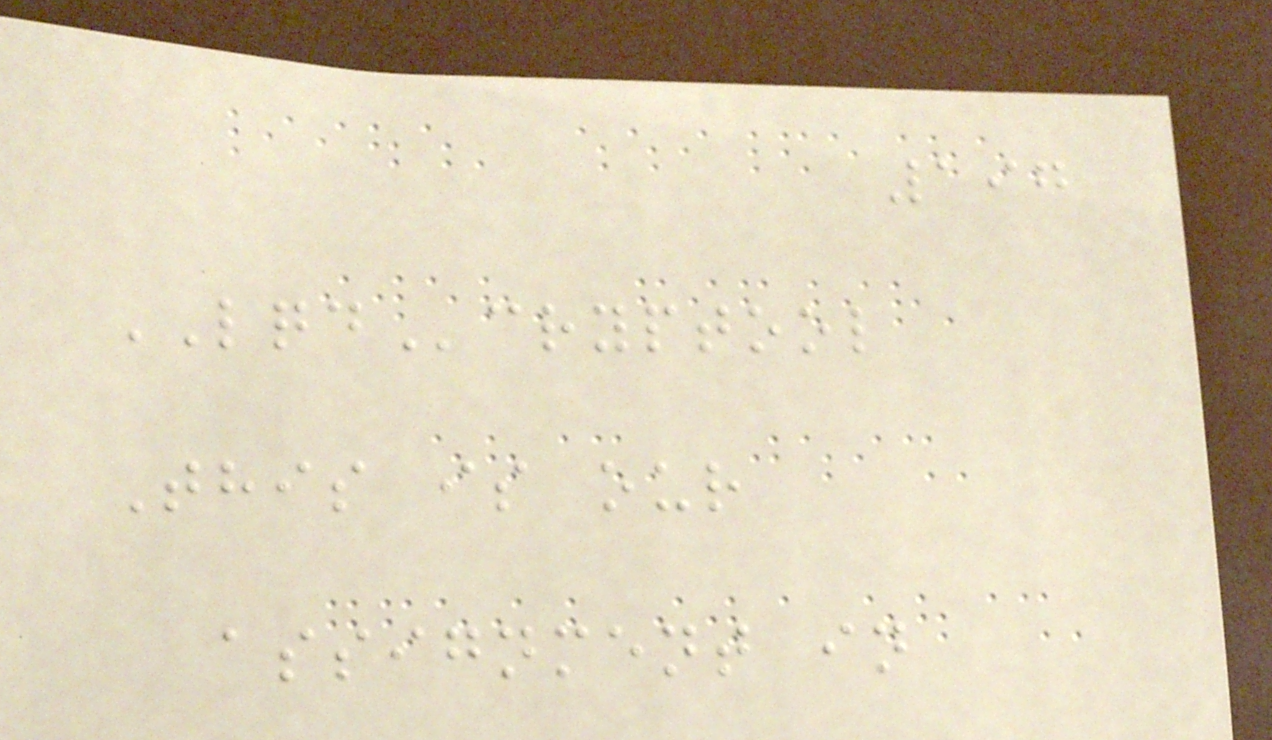197
LQDcryptool
This is our
assignment in
